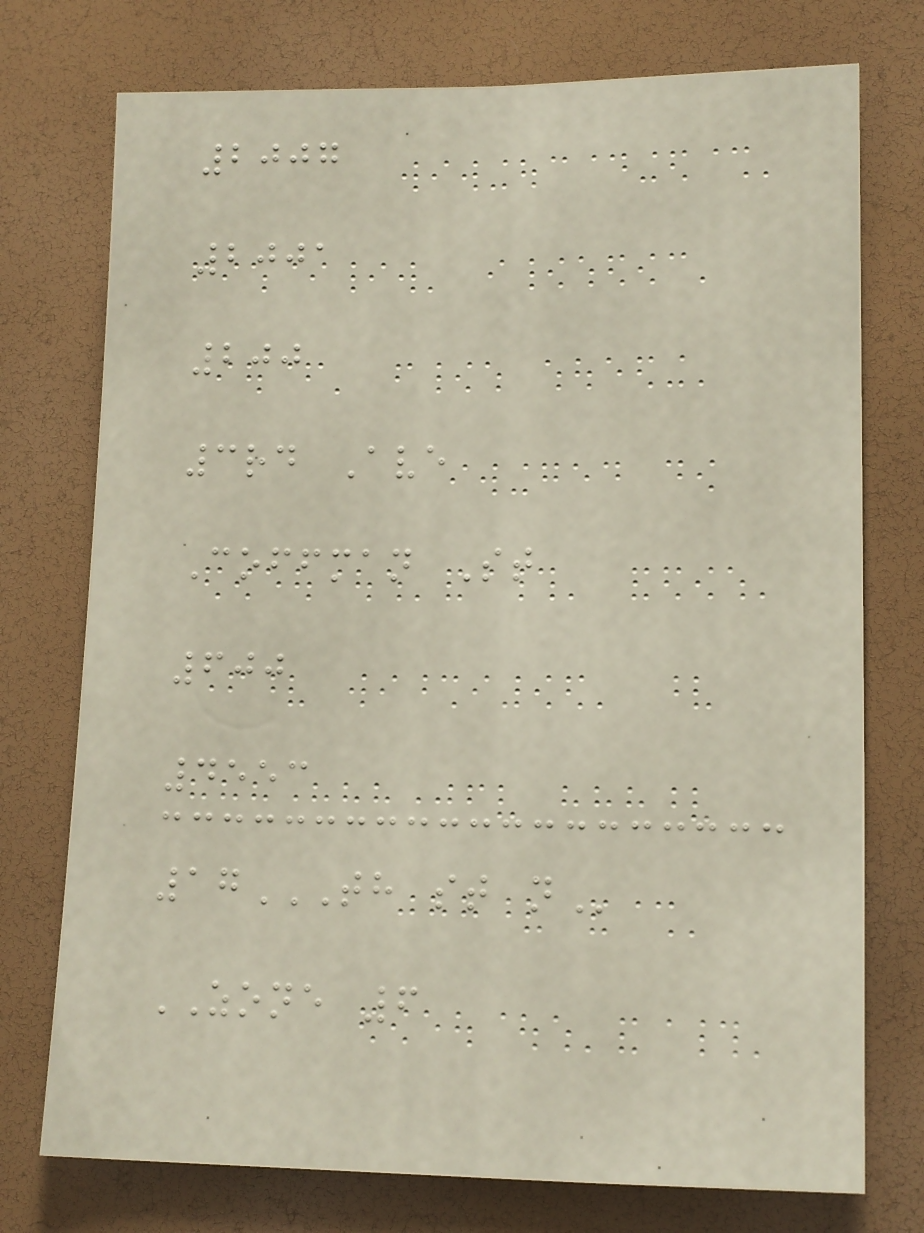2007
2001
200
3rd Ave
Coffman St
600
4553
17TH ST N
ZONE 6
